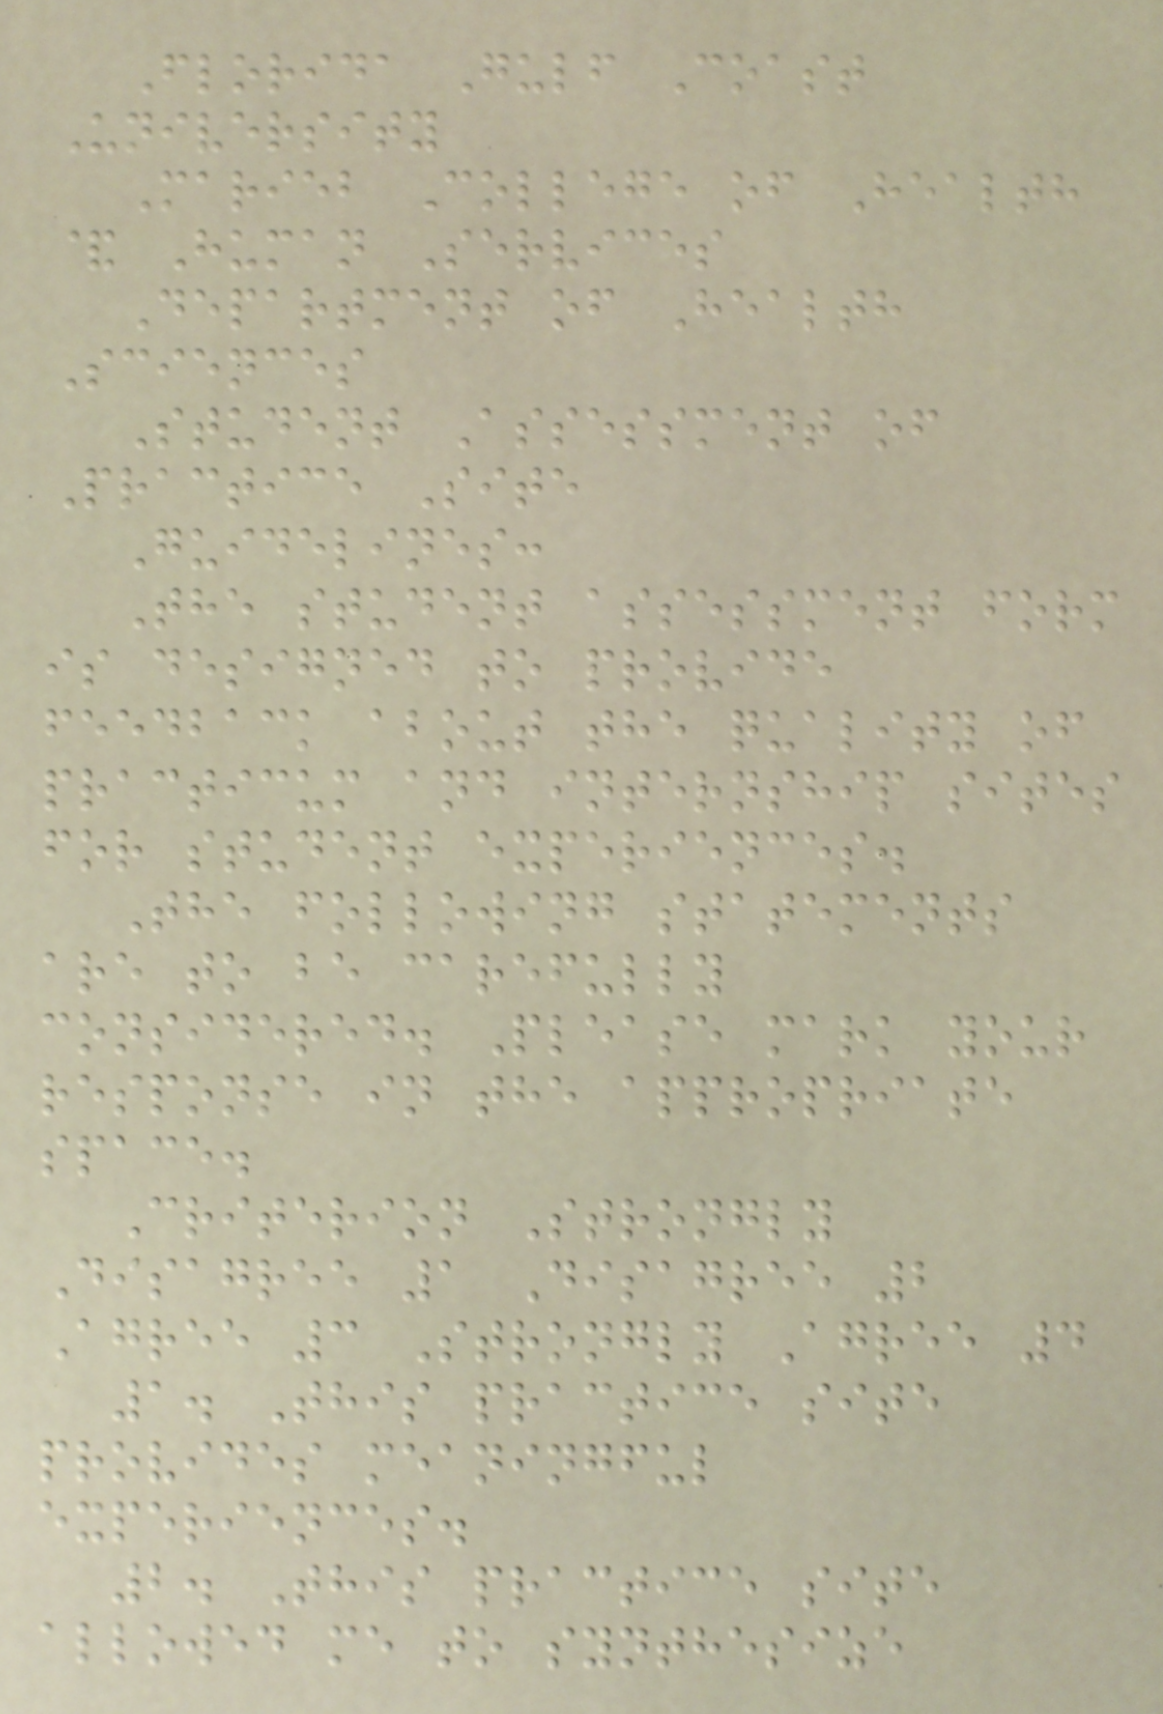Florida Gulf Coast
University
Marieb College of Health
& Human Services
Department of Health
Sciences
Student Assessment of
Practice Site
Guidelines:
The student assessment form
is designed to provide
feedback about the quality of
practicum and internship sites
for student experiences.
The following statements
are to be carefully
considered. Please mark your
response in the appropriate
space.
Criterion Strongly
Disagree 1 Disagree 2
Agree 3 Strongly Agree 4
1. This practice site
provides meaningful
experiences.
2. This practice site
allowed me to synthesize
